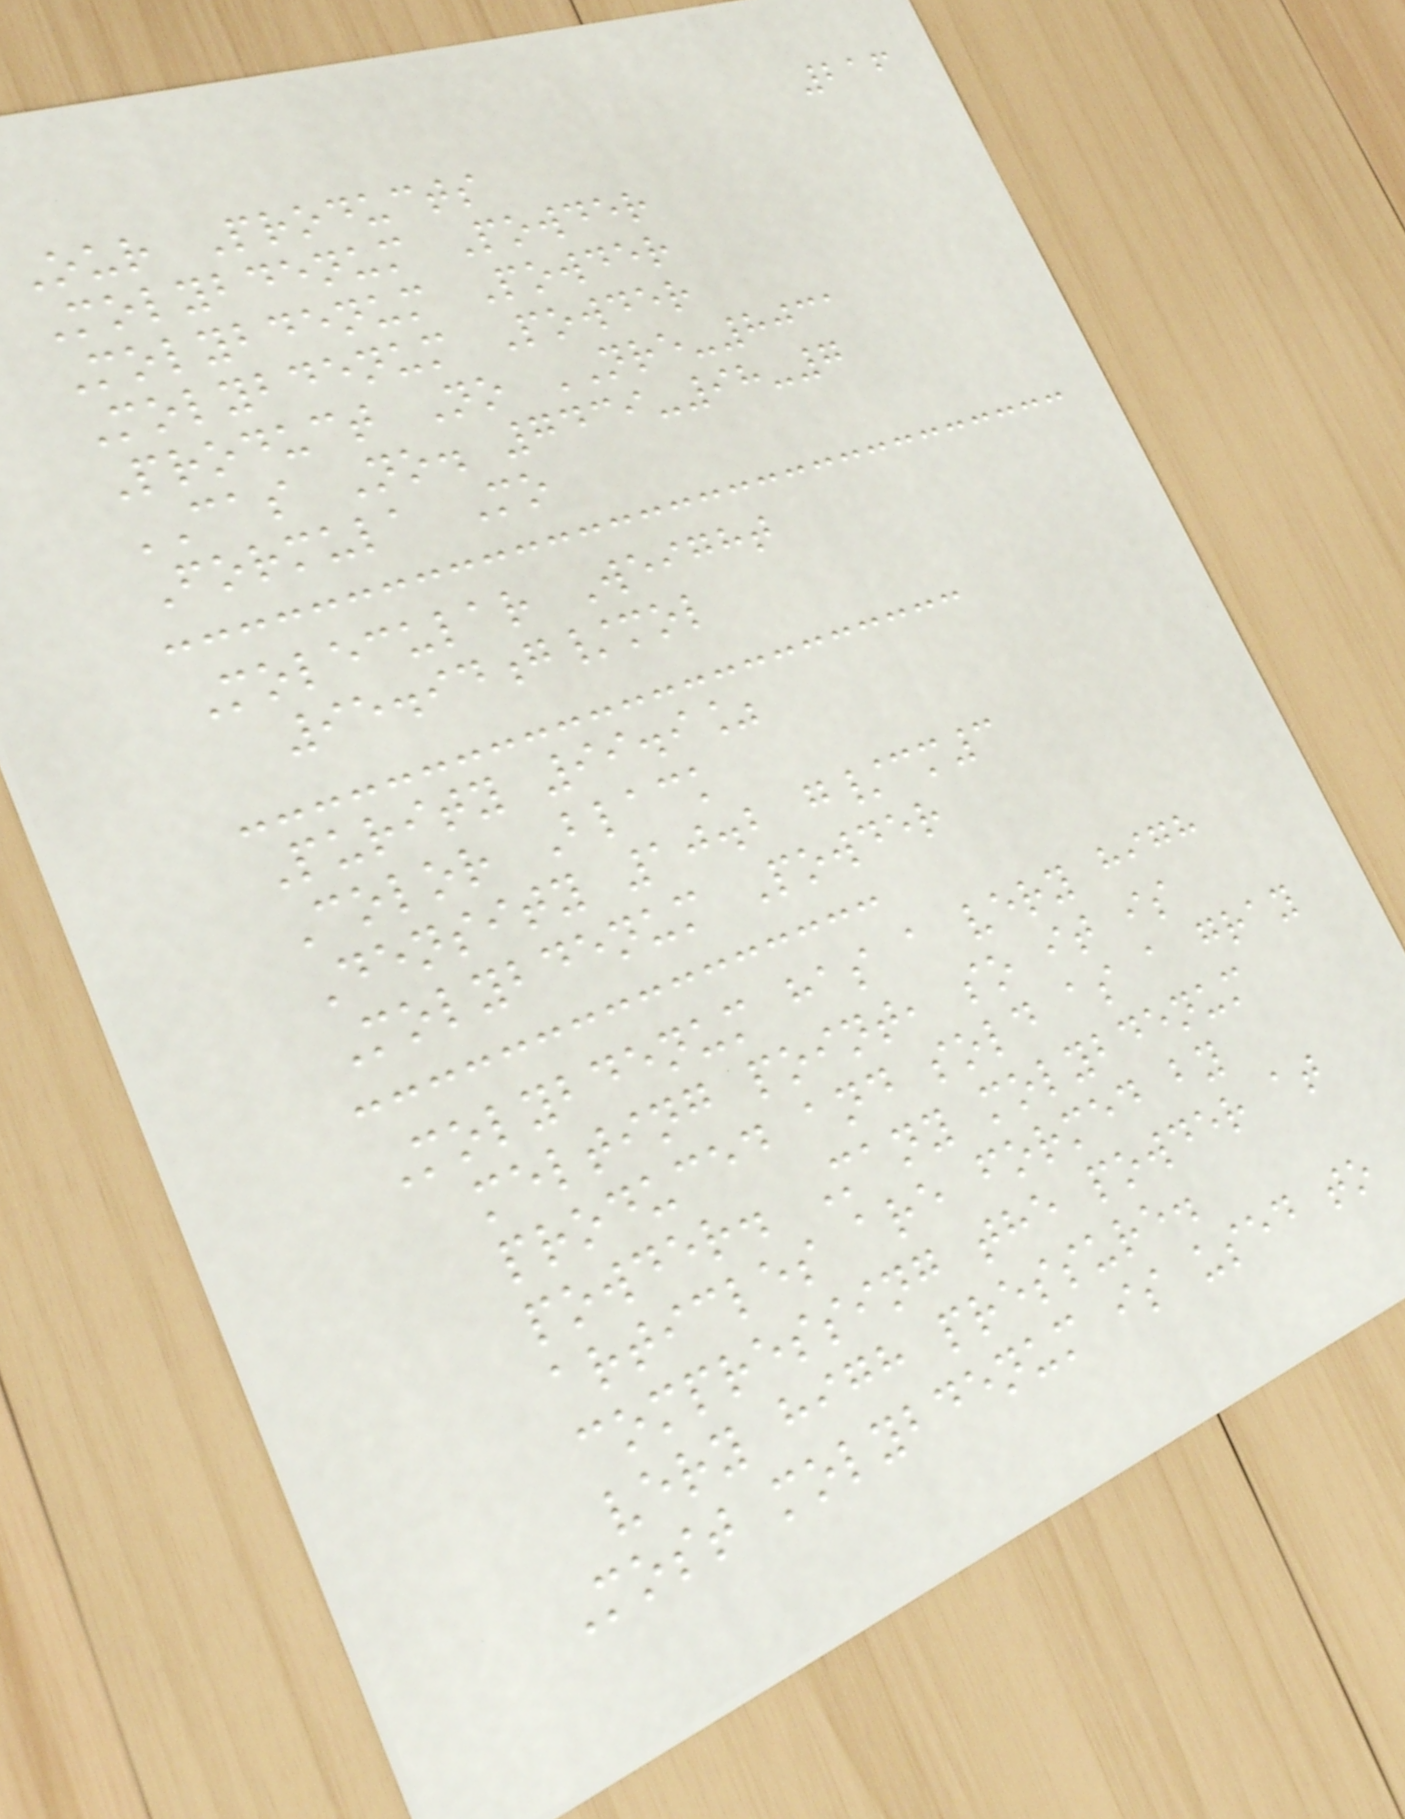216
Our Products
Molybdenum Powder
Molybdenum Powder
Molybdenum Powder
Product No NRE-8031
CAS No. 7439-98-7
Formula Mo
Molecular Weight
95.94g/mol
Purity 99.9%
Color Black
Density 10.2 g/cm3
Molybdenum Powder
Molybdenum has a very high
melting point, so it is
produced and sold as a gray
powder. Many molybdenum
articles are formed by
compressing the powder at
very high pressure.
Most molybdenum is used to
